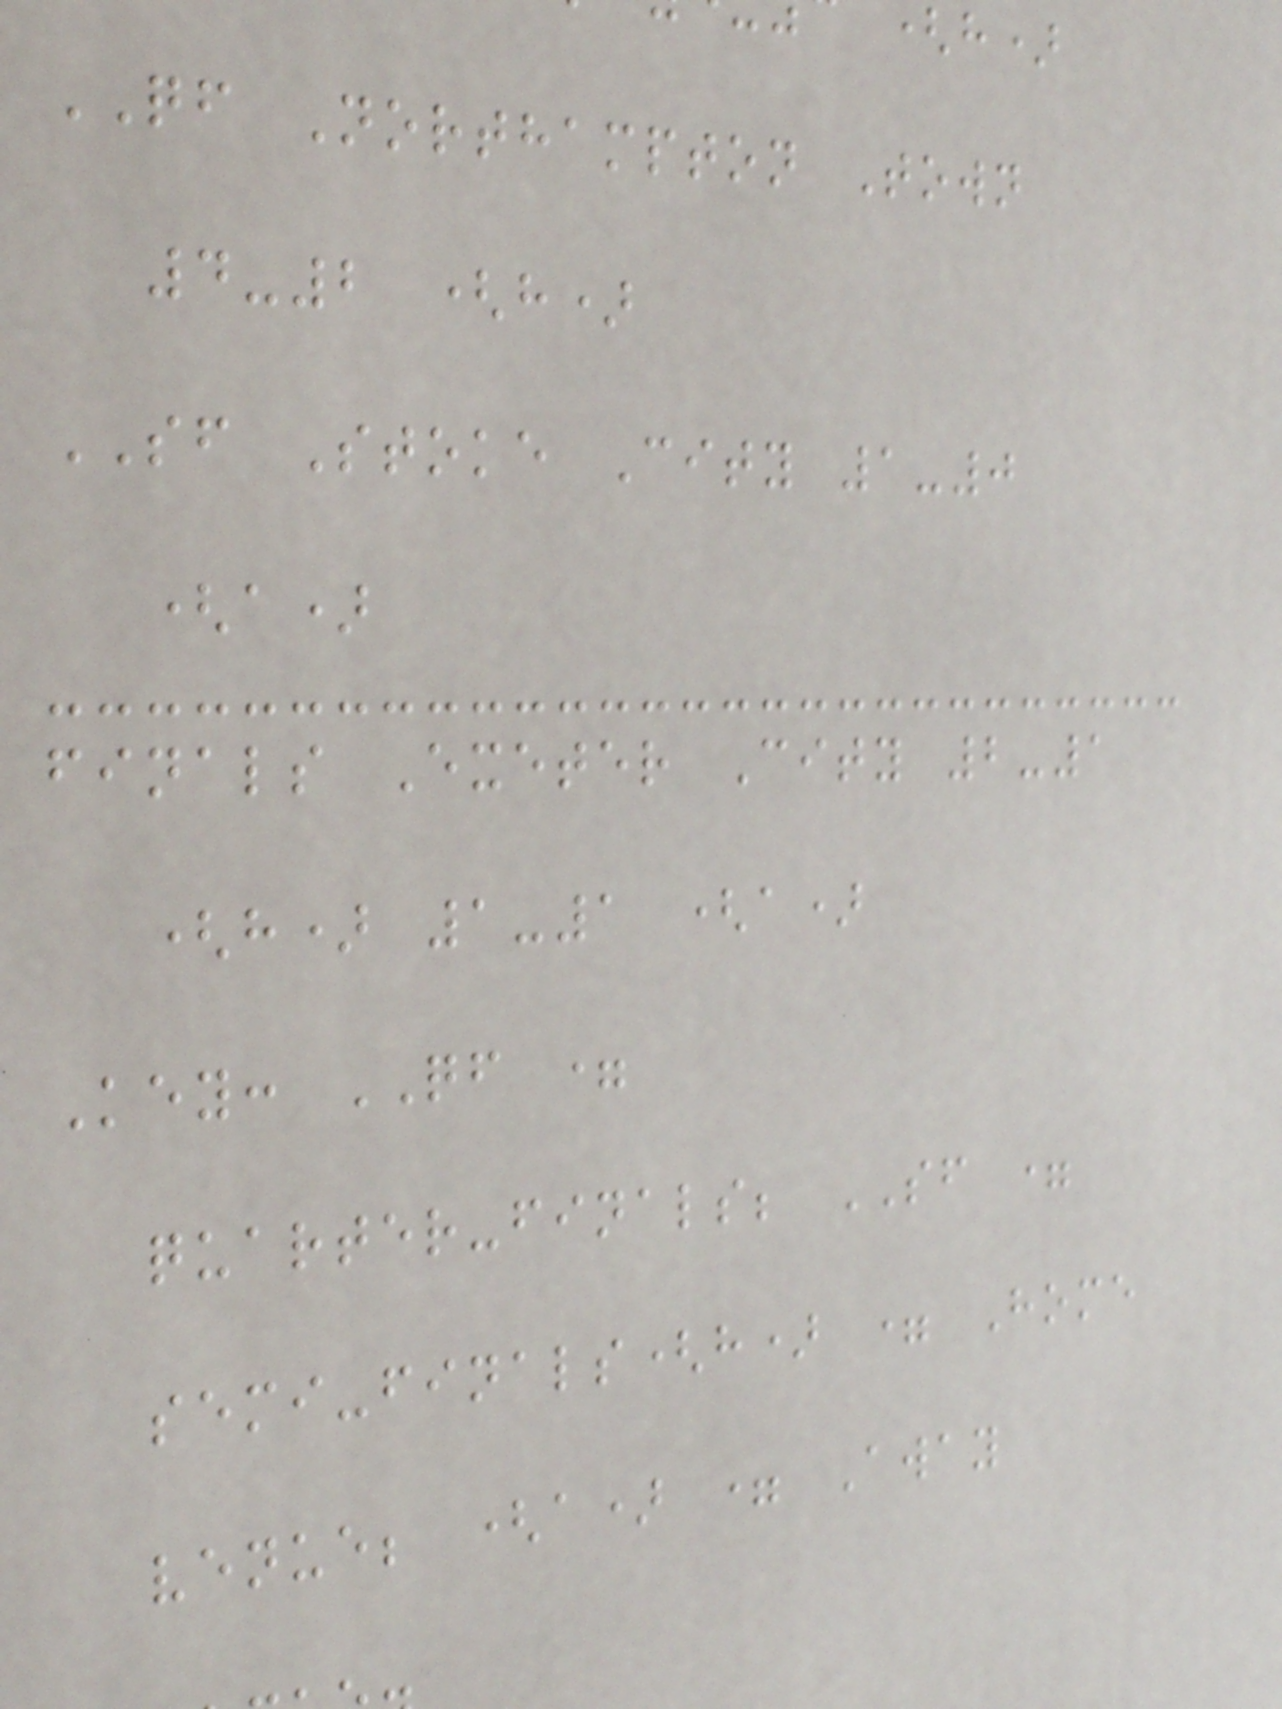QF Northampton Town
4-2 (h)
SF Stoke City 1-0
(a)
finals Exeter City 2-1
(h) 1-1 (a)
Key: QF =
quarter-finals; SF =
semi-finals(h) = Home
venue; (a) = Away
